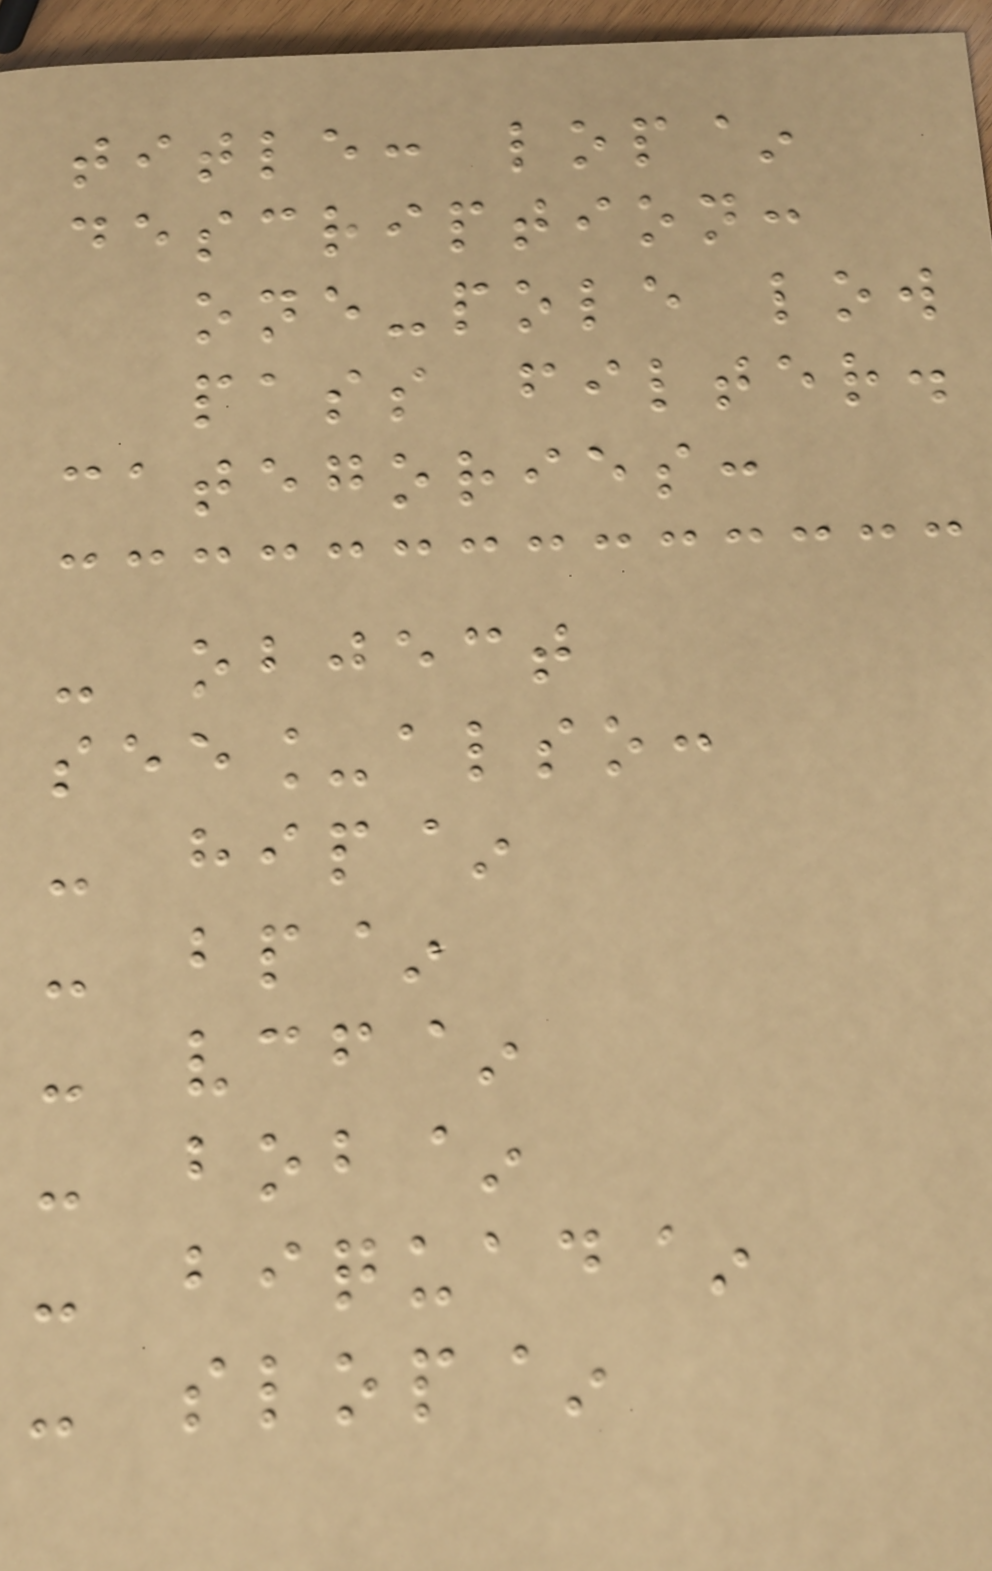title: lop~
description:
one-pole low
pass filter.
categories:
- object
see_also:
- hip~
- bp~
- vcf~
- bob~
- biquad~
- slop~
